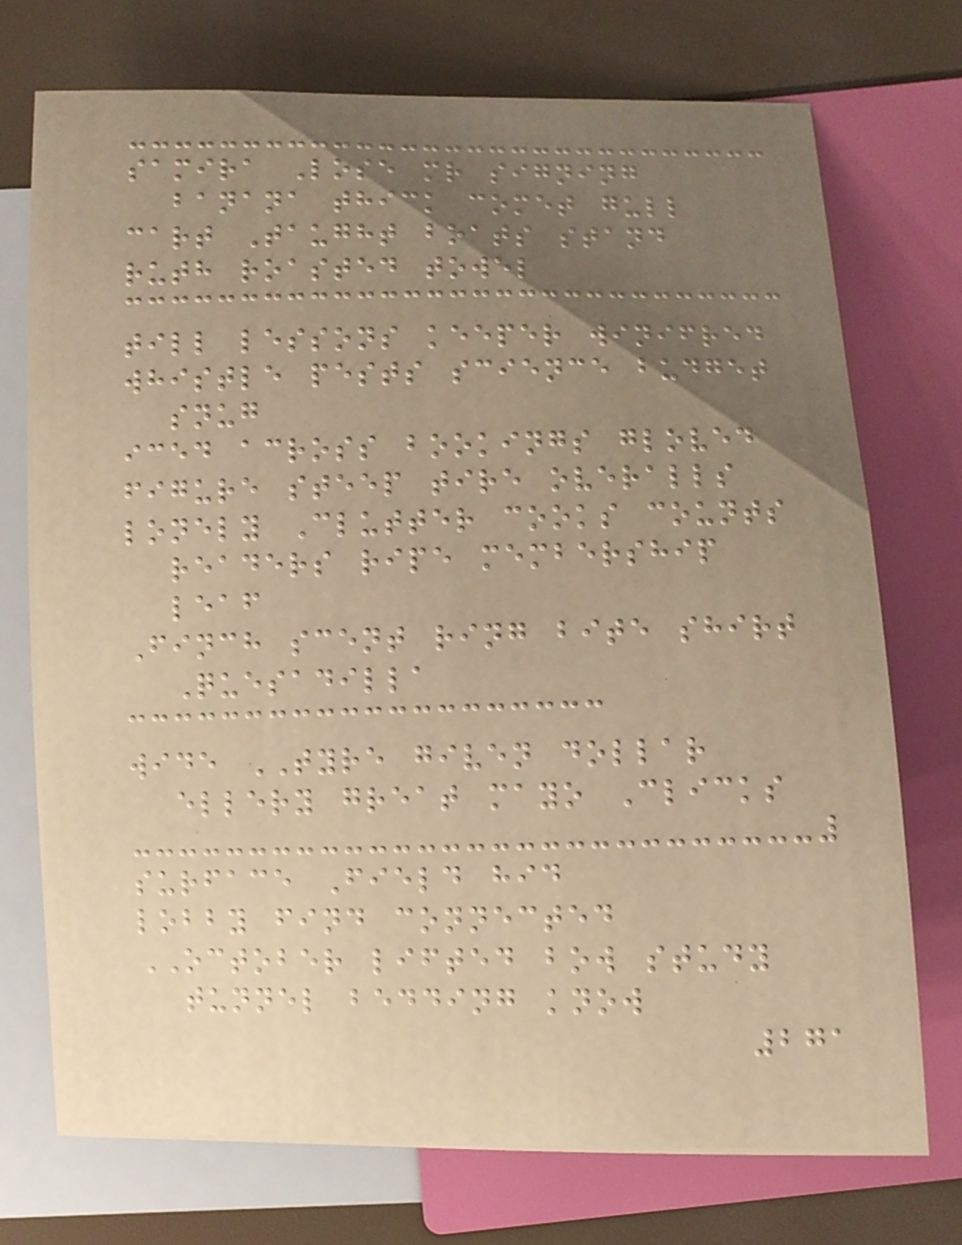samira Lose mr signing
banana thick comet gull
cart Taught boats stand
ruth roasted towel
till lessons keeper winifred
whistle pests science budget
snug
iced across bookings gloved
figure steep tire overalls
lonely Clutter cooks counts
readers ripe membership
leaf
Finch scent ring bite shirt
Quesadilla
wide TYRE given dollar
ellery great mayo Clicks
surface Field hid
lobby find connected
OCTOBER lifted bow study
tunnel bedding know
271
